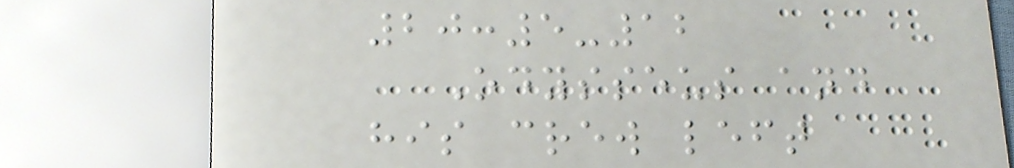20:5-12
Odysseus and
his crew left
